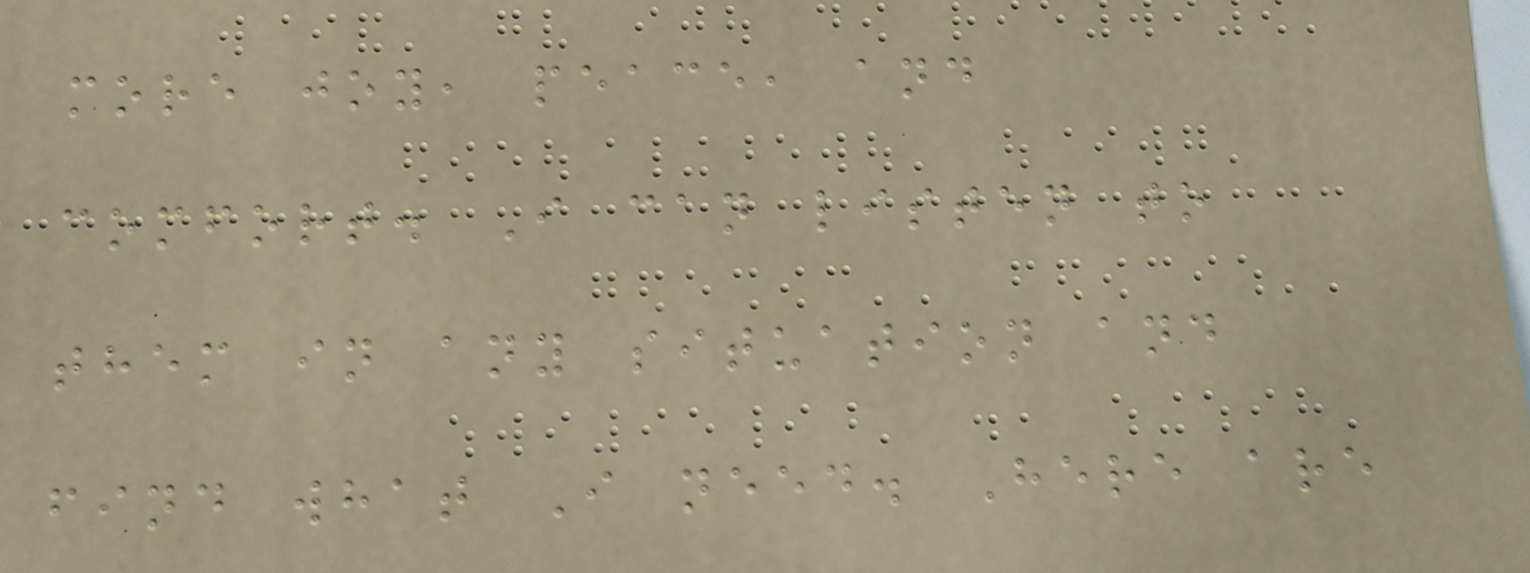more joy, peace, and
comfort. I can listen to
them in any situation and
find what I need. Here are
